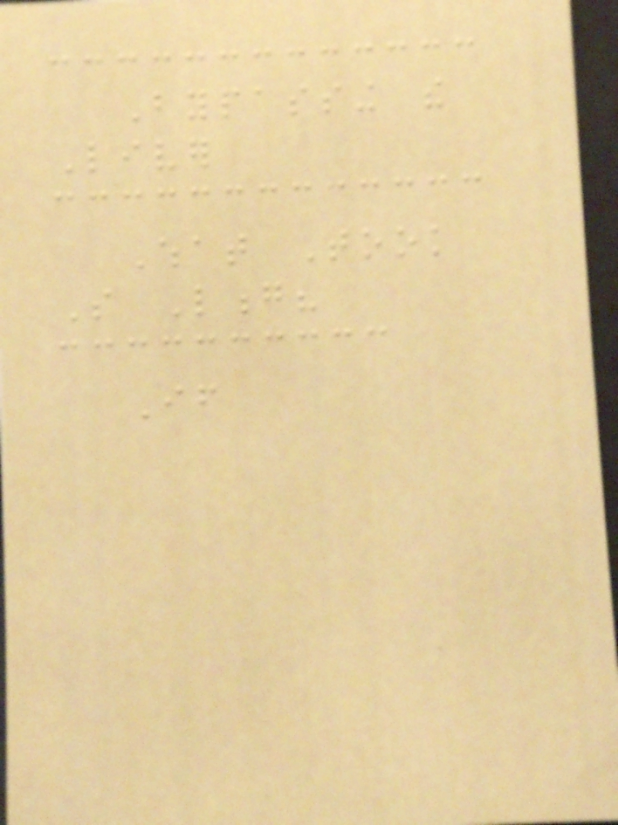Bypassing the
Liver
What Took
So Long?
If
